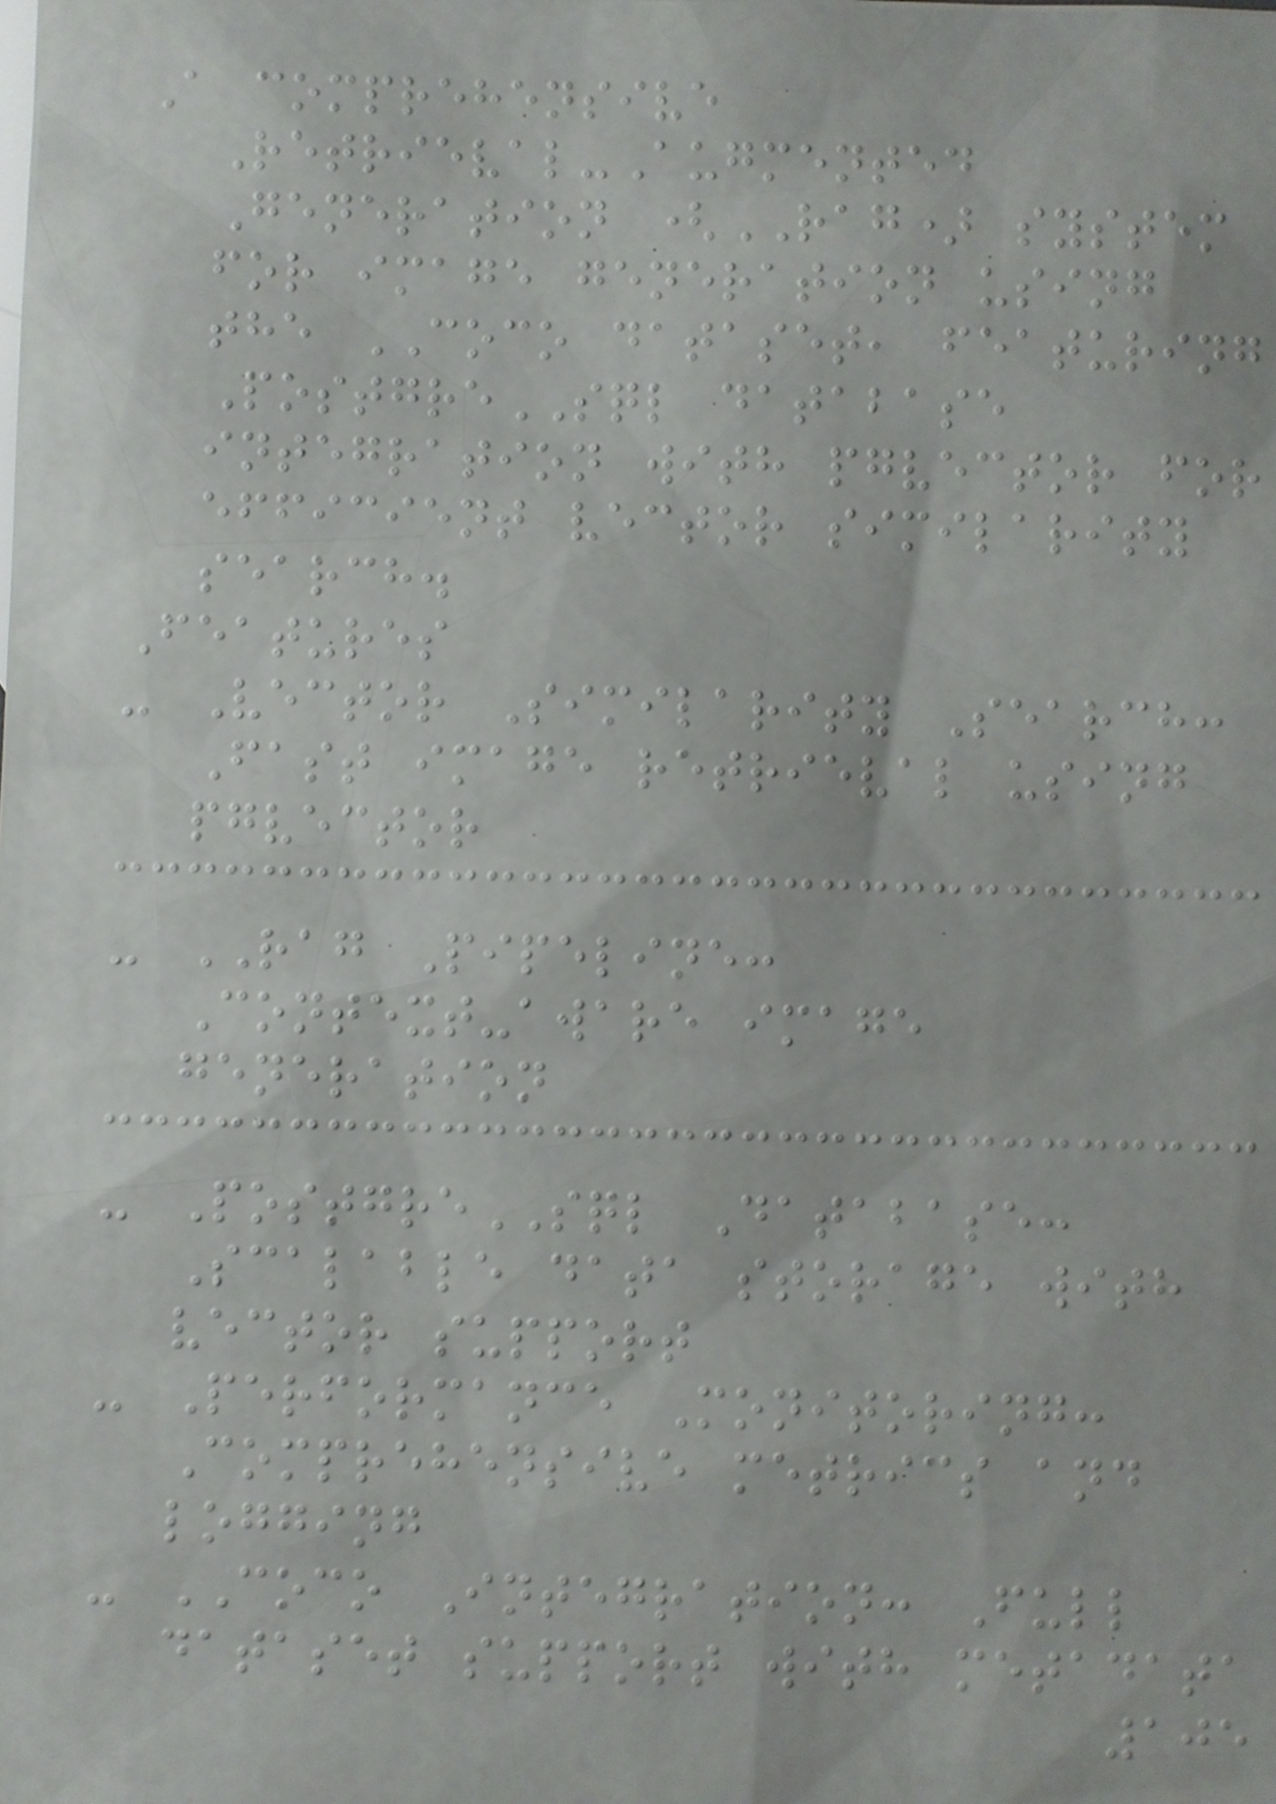A comprehensive
Retrieval-Augmented
Generation (RAG) system
for image generation using
the COCO dataset, featuring
PostgreSQL database
integration with pgvector for
efficient vector similarity
search.
Features
- Vector Similarity Search:
Fast image retrieval using
pgvector
- RAG Pipeline:
Context-aware image
generation
- PostgreSQL Database:
Scalable data storage with
vector support
- Performance Monitoring:
Comprehensive metrics and
logging
- COCO Integration: Full
dataset support with metadata
105
